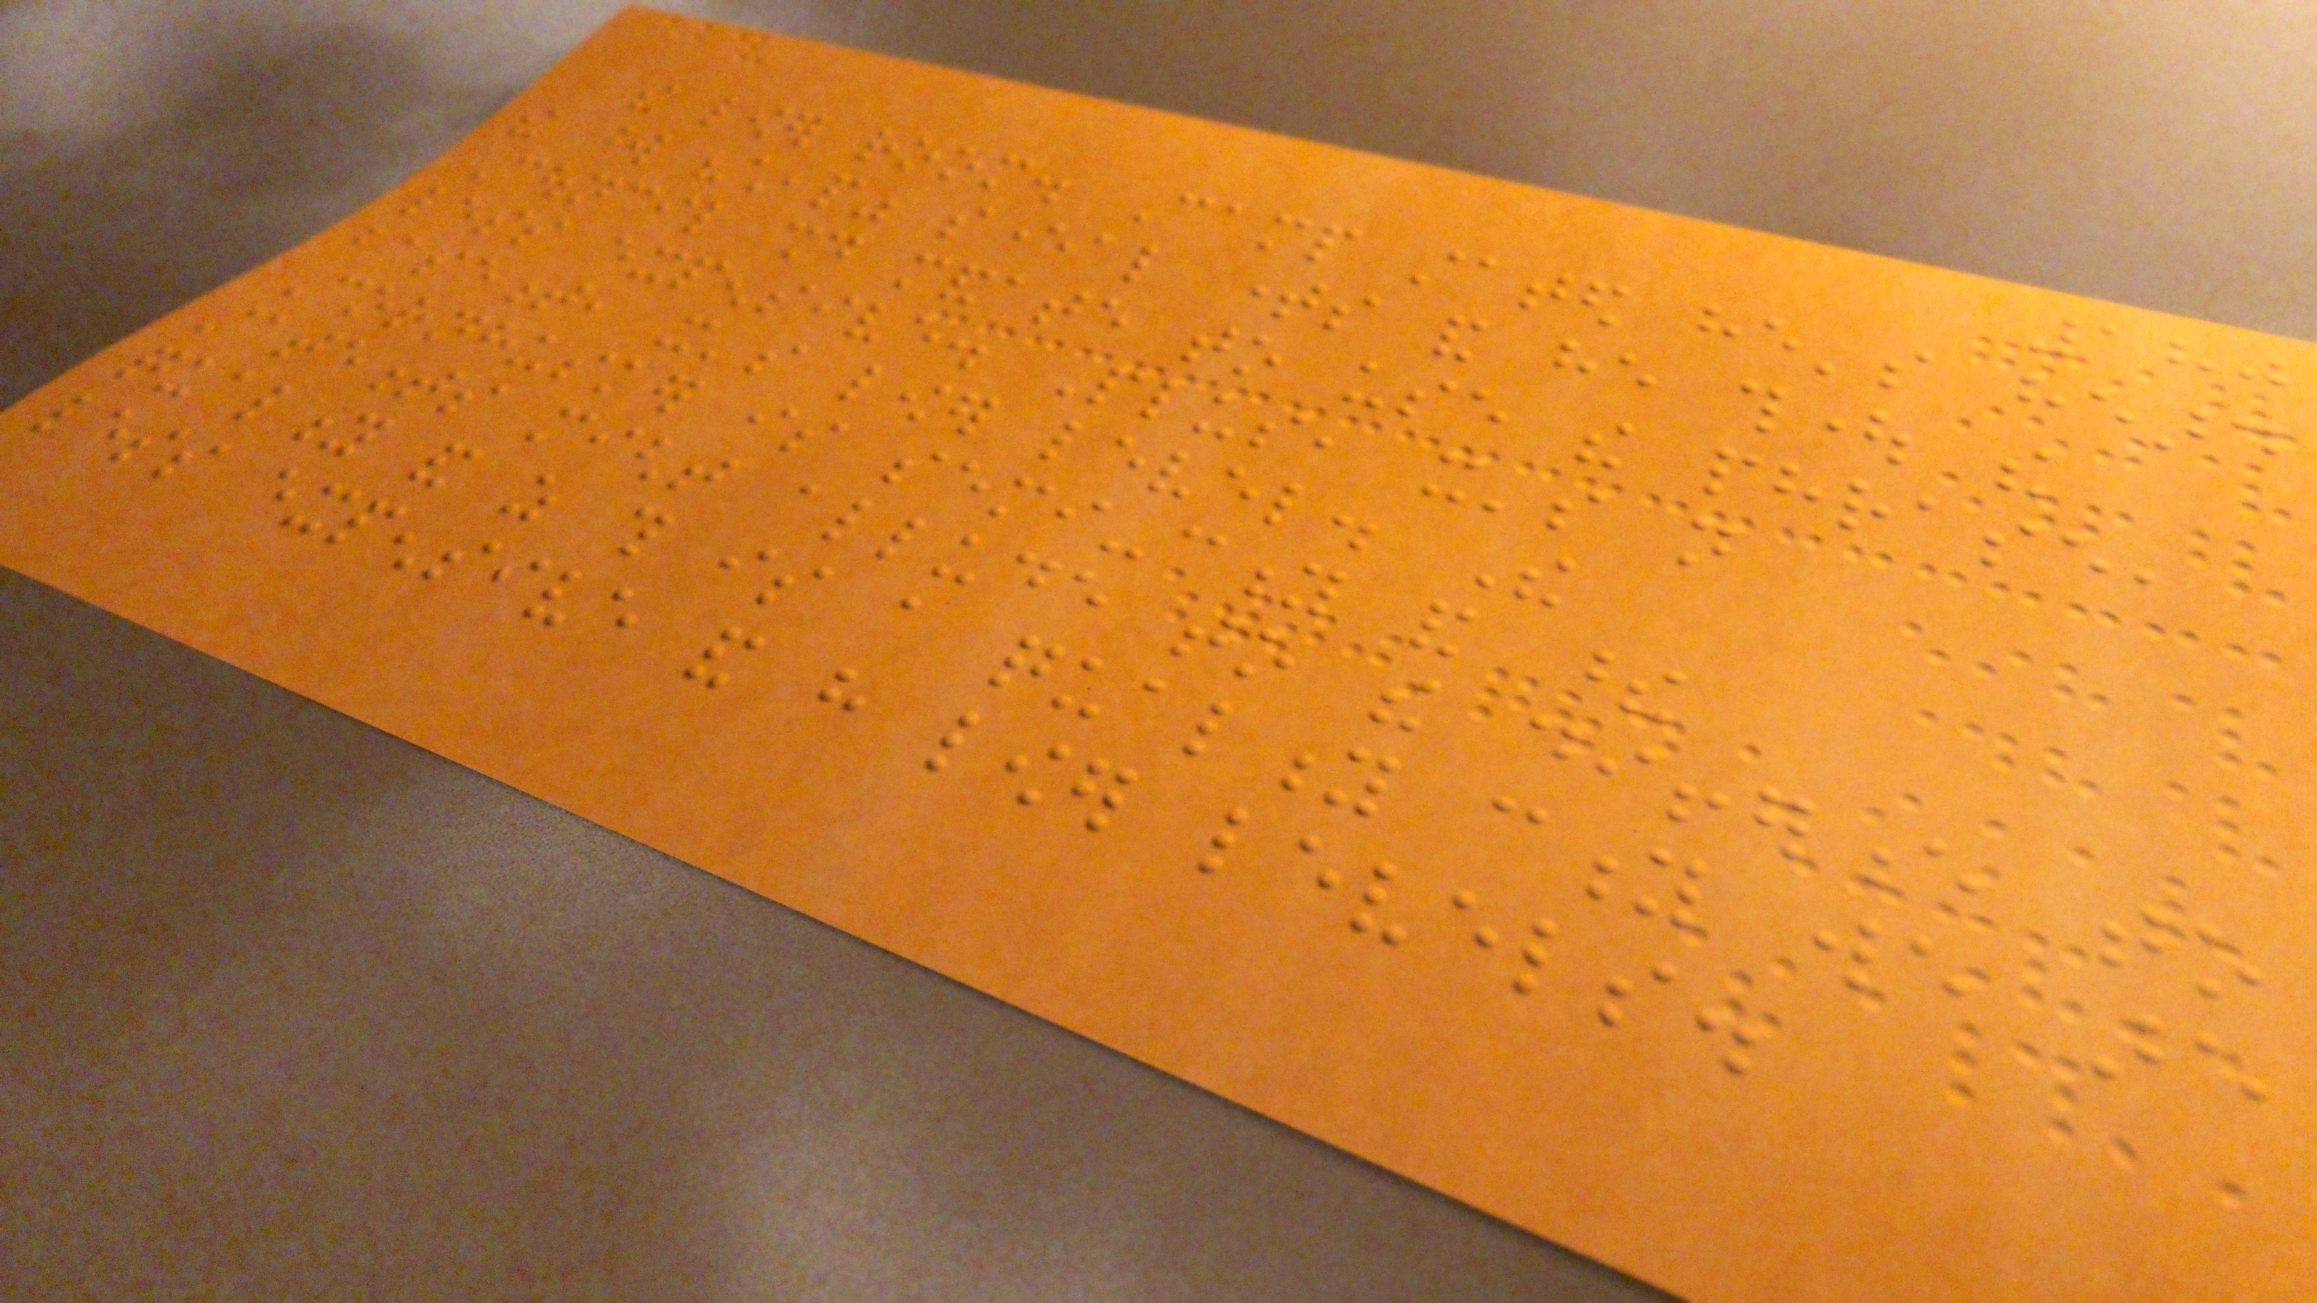180
the lower room. Camp stated he's heard
the word "cheap" several times and he thought the
Council should mandate to use the phrase,
less expensive. Plus, it's not
basement, it's lower level. The
Cornhusker is semi-city and these
statements might allude to the difference to
quality and as this is a quality city we are
less expensive and have lower levels.
